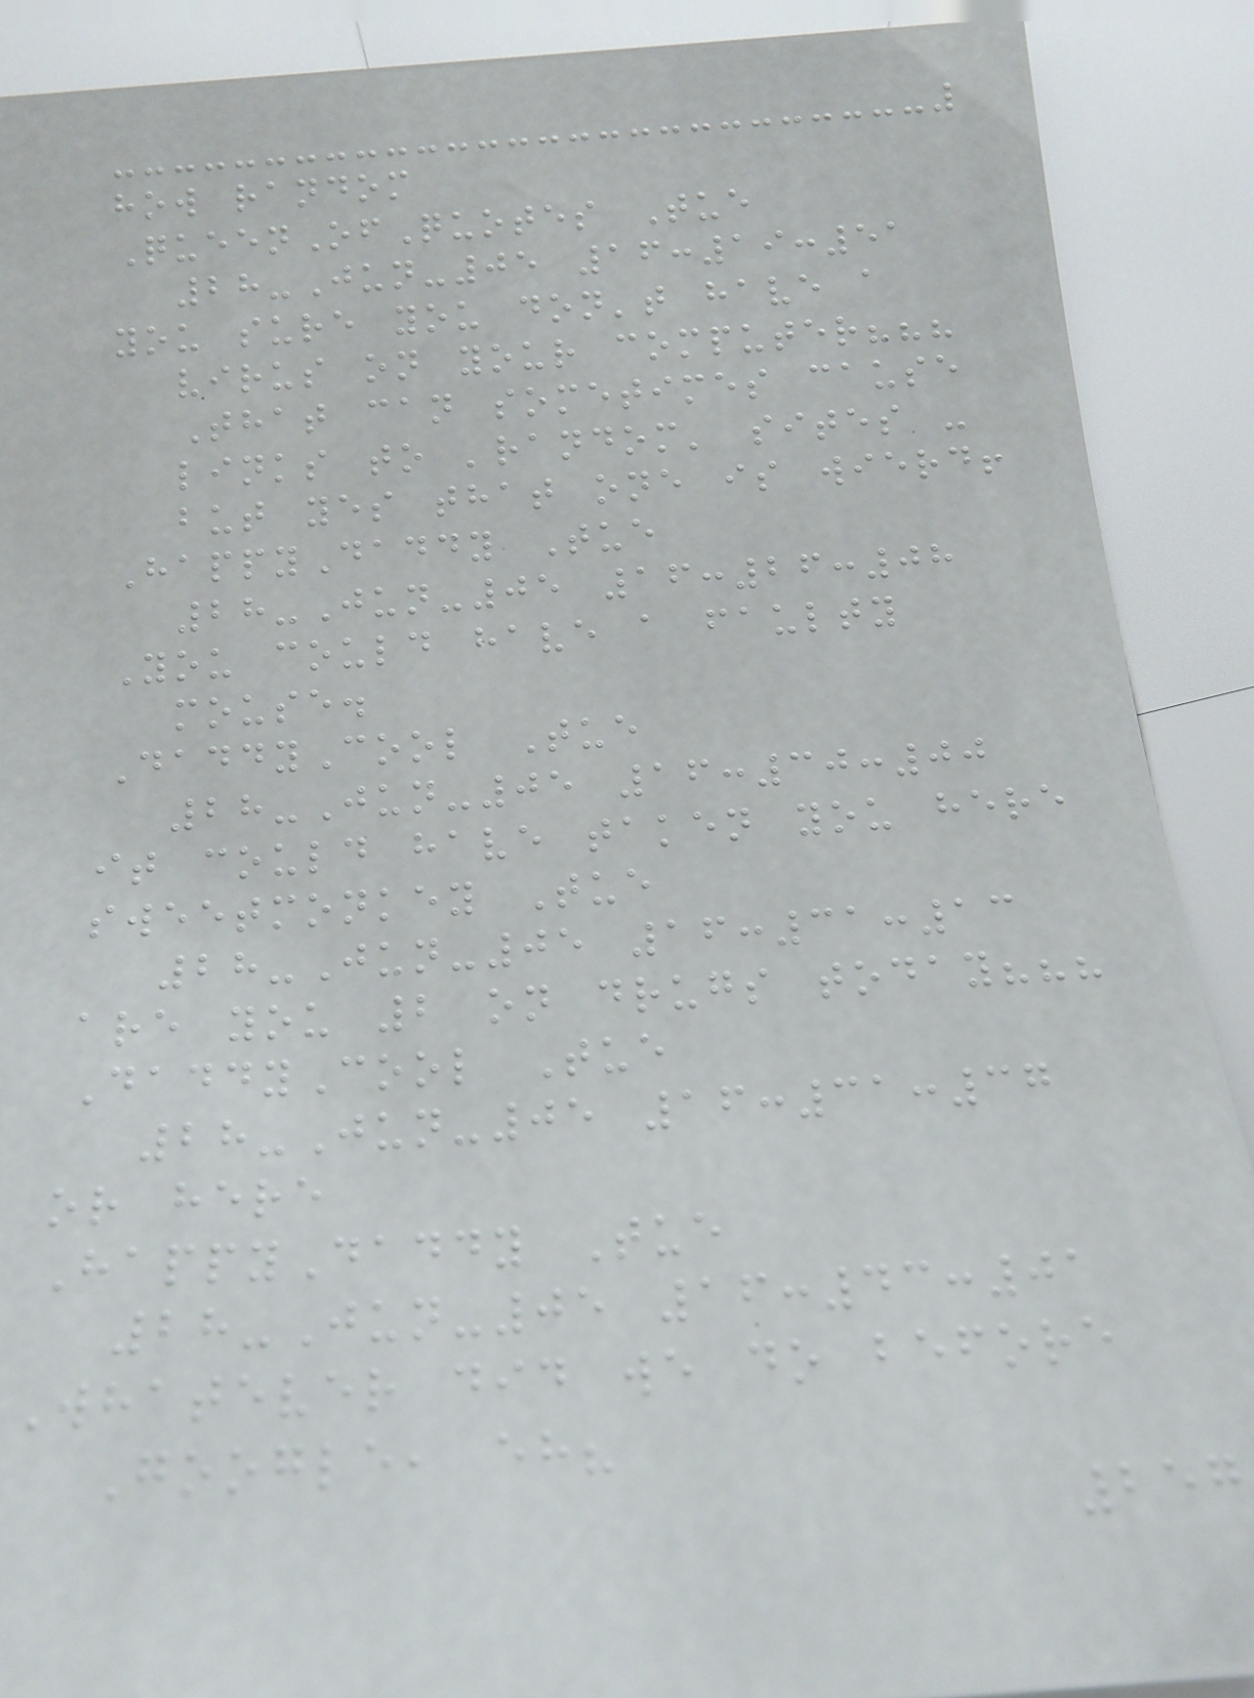how random
QueenOfQuotes Tue
28-Jun-05 16:19:51
you sure you don't have a
virus on your computer???
That can sometimes cause
links to 'random' sites -
but yes that one is wierd!
HappyDaddy Tue
28-Jun-05 16:26:08
You could have a faulty
mouse.
DaddyCool Tue
28-Jun-05 16:30:00
it could have taken you here
sweetmonkey Tue
28-Jun-05 16:31:13
are you 2 on drugs today???
DaddyCool Tue
28-Jun-05 16:31:37
or here
HappyDaddy Tue
28-Jun-05 16:43:01
Whatever did we do before
Google, eh?
257
